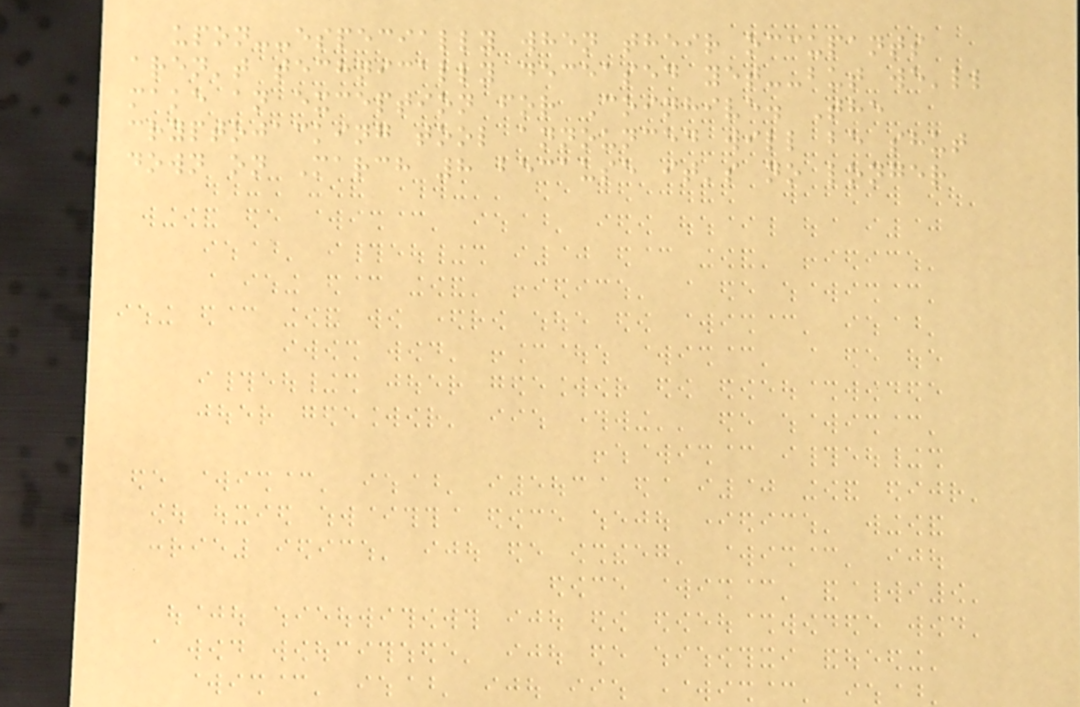upon--especially when their occupants
aren't technically deceased yet--but we'll
make an exception for Coinhive. The
cryptojacking tool announced will be shut
down on March 8 because it's no longer
